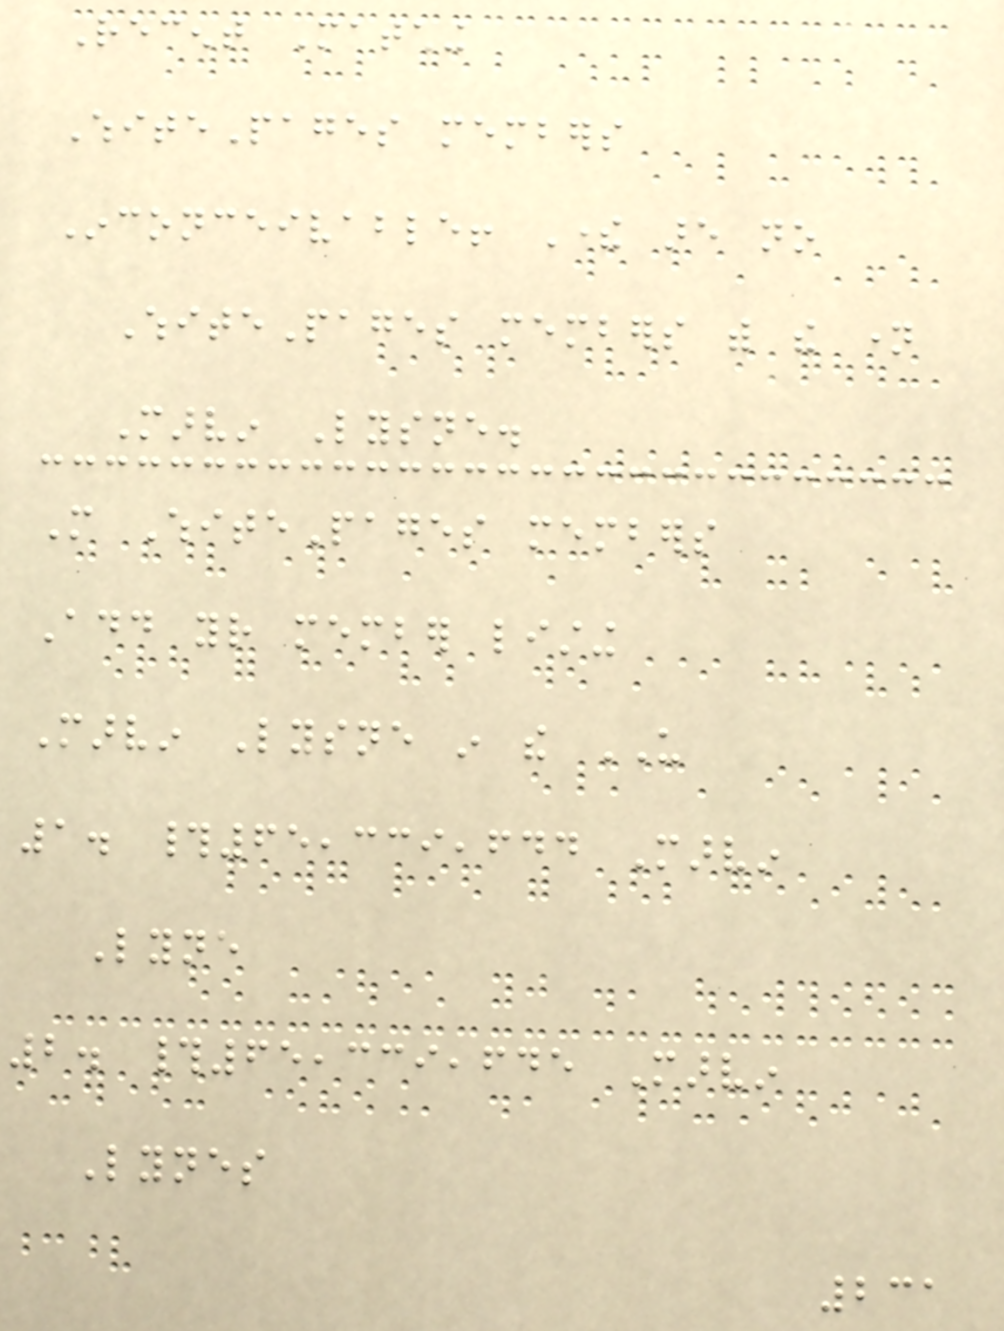Recent Matching
WhitePages members
Inconceivable! There are no
WhitePages members with the name
Marvin Lysne.
More WhitePages members
Add your member listing
Marvin Lysne in the US
1. #65,339,644 Marvin
Lyne
2. #65,339,645 Marvin
Lynes
231
